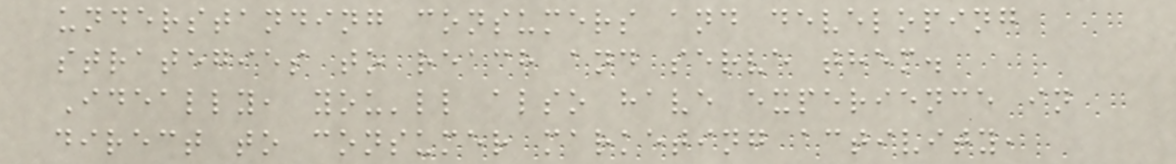understanding consumers and developing
strategies to reach and serve them.
Ideally, you'll also have experience in
direct to consumer marketing activity,
